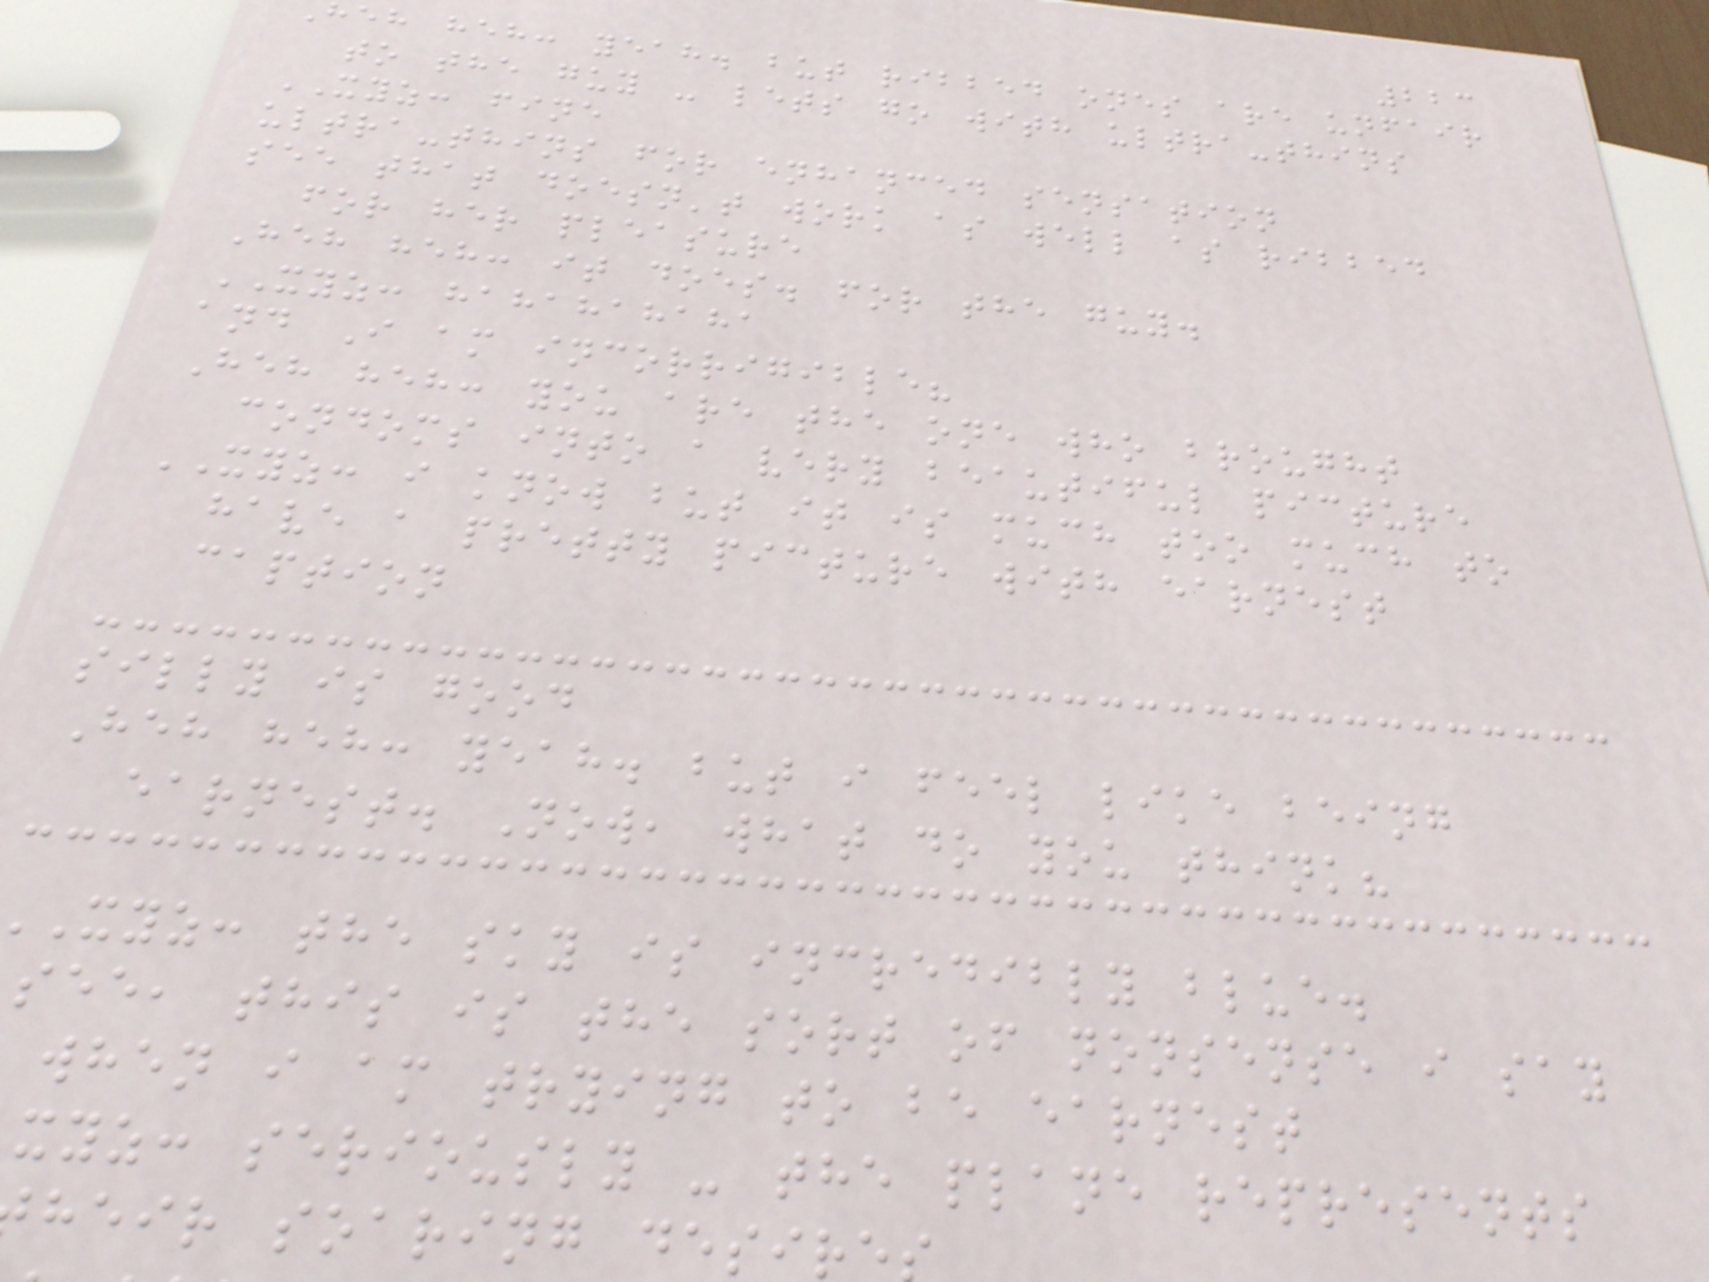223
eh heh: yeah. but ribbed ones are unfair
to the guy - lets go with ultra-thins
XYZ: fine
ultra-thins for enhanced sensation
see that doesn't work as well as ribbed
for her pleasure
Heh heh: it does. for the guy.
XYZ: hahahahaha
and I am incorrigible?
Heh heh: you are the one who brought
condoms into a very beautiful picture
XYZ: i know but it is much too much to
have a pretty picture with earnest
caption
silly is good
Heh heh: yeah. but i feel like being
earnest. Now, what do you think?
xyz: the sky is incredibly blue.
see, this is the sort of nonsense i say
when i am trying to be earnest
xyz: seriously - the plane represents
heir soaring desire
